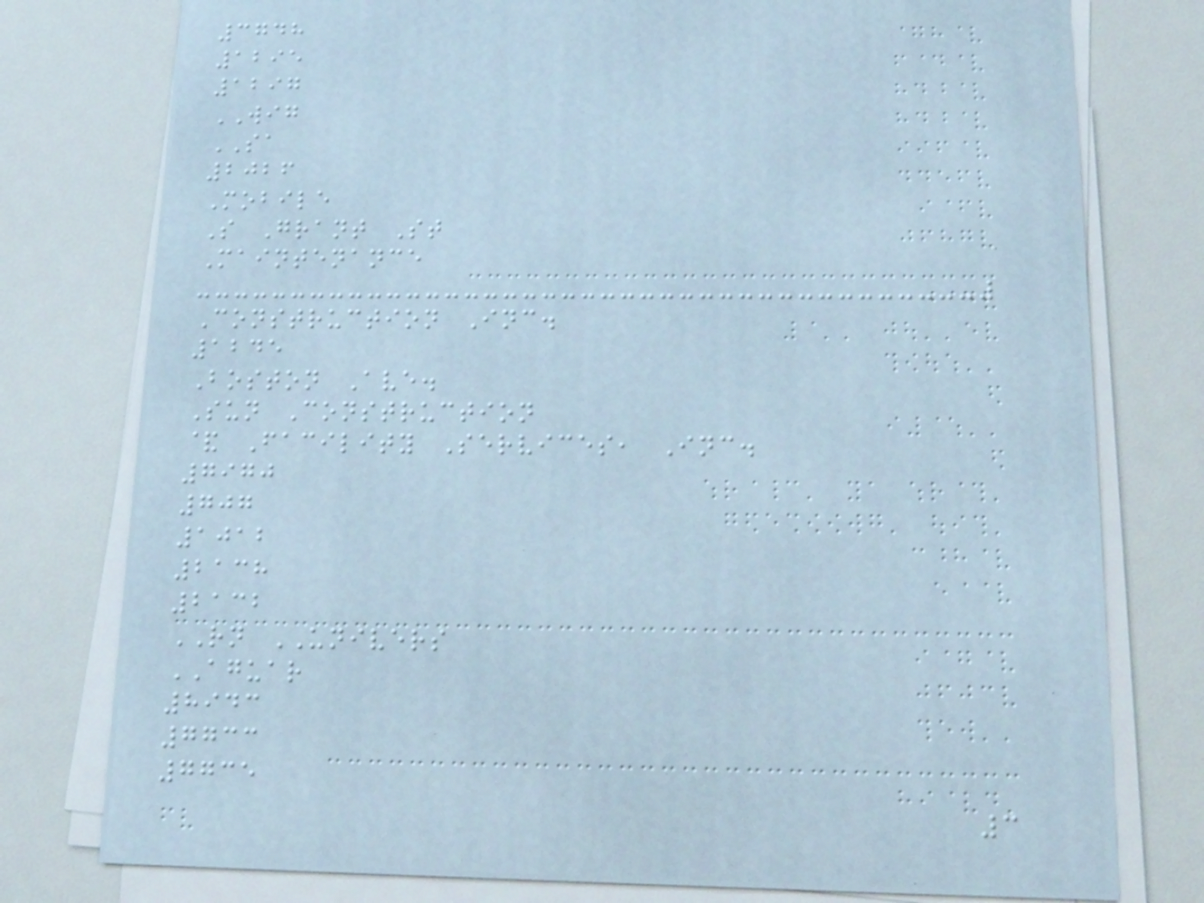3748
1295
1297
WIG
SA
2026
Mobile
S Grant St
Maintenance
Construction Inc.
1245
Boston Ave.
Sun Construction
& Facility Services, Inc.
7970
707
1012
2138
2132
RN UNIVERS
AGUAR
8943
7733
7735
3
